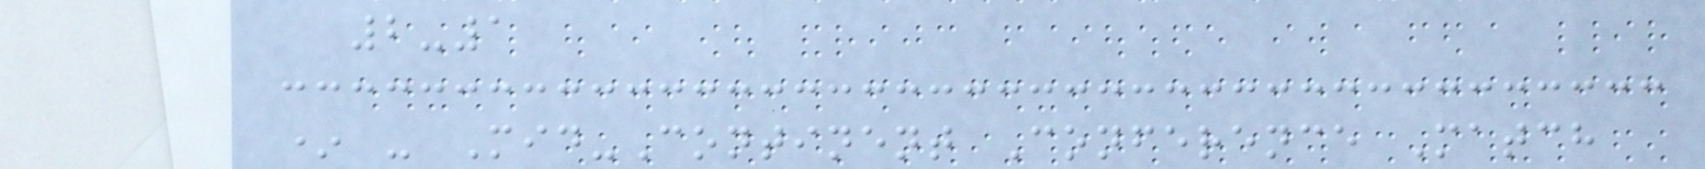2-1
* - Mid-Continent Conference Match
